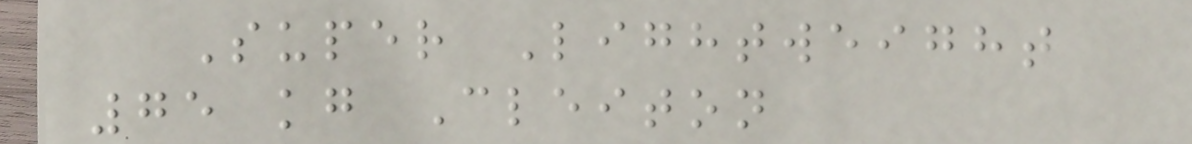Super Lightweight
75 kg Cleiton
